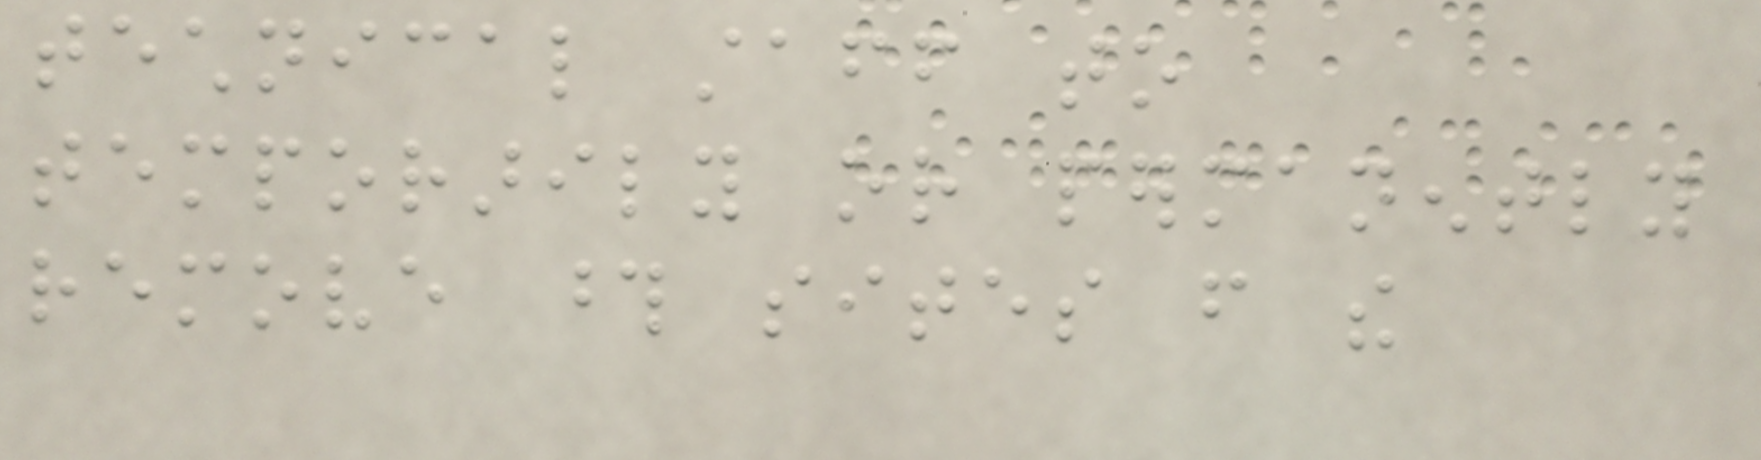technical staff to
temporarily or permanently
remove those sites from the
